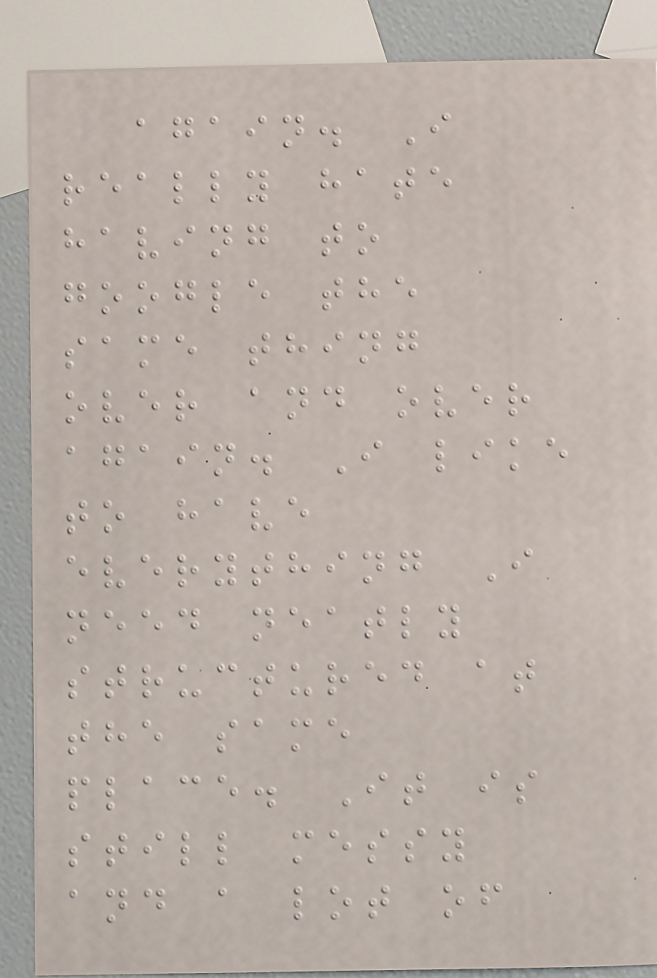again. I
really hate
having to
google the
same thing
over and over
again. I like
to have
everything I
need neatly
structured at
the same
place. It is
still messy
and a lot of
